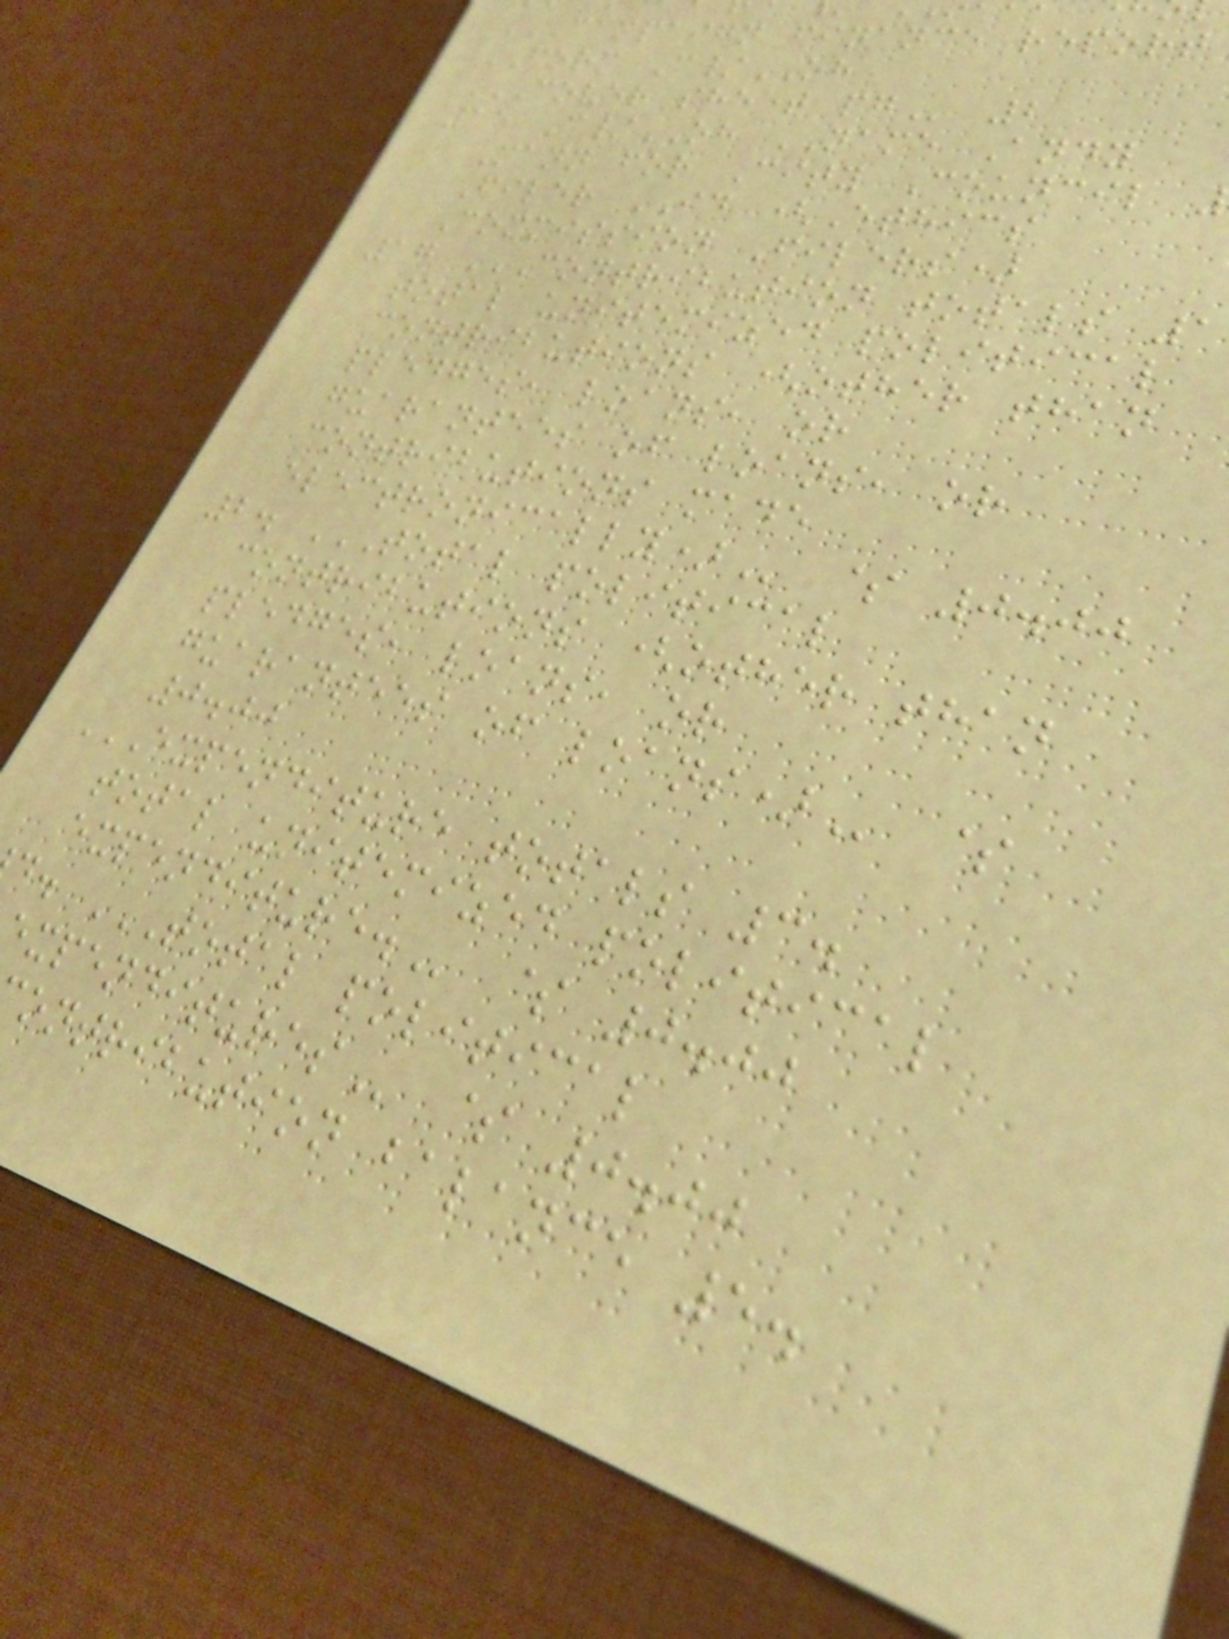FORM C/OH
COVER SHEET PG 2
15 C/OH NAME Andy
Mann for City Council
Filer ID (Ethics
Commission Filers)
total unitemized political
contributions (other than
pledges, loans, or
guarantees of loans, or
contributions made
$ 0.00
2. TOTAL POLITICAL
contributions (other than
pledges, loans, or
guarantees of
0.00
EXPENDITURE TOTALS 3.
total unitemized political
$ 0.00
$ 0.00
ontribution balance 5.
